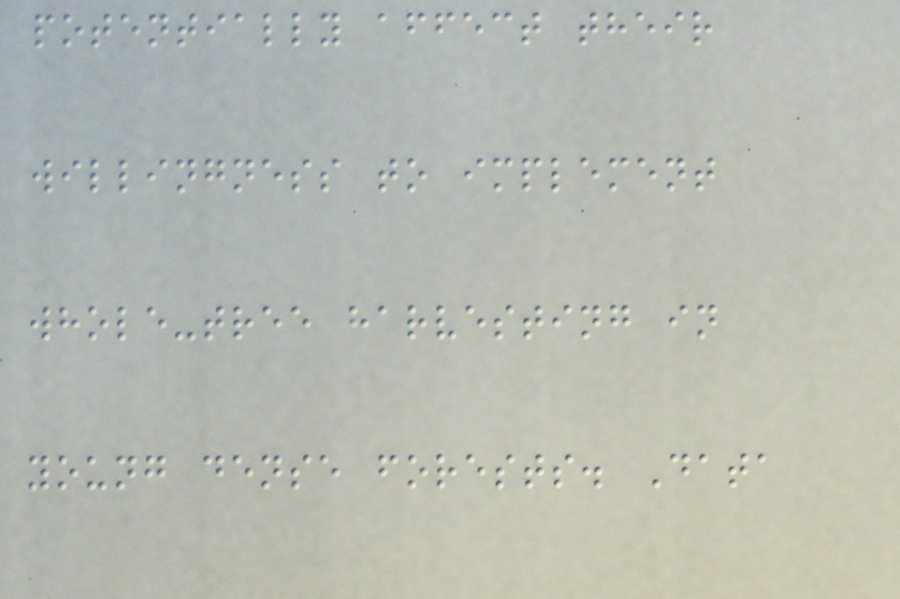potentially affect their
willingness to implement
whole-tree harvesting in
young dense forests. Data
